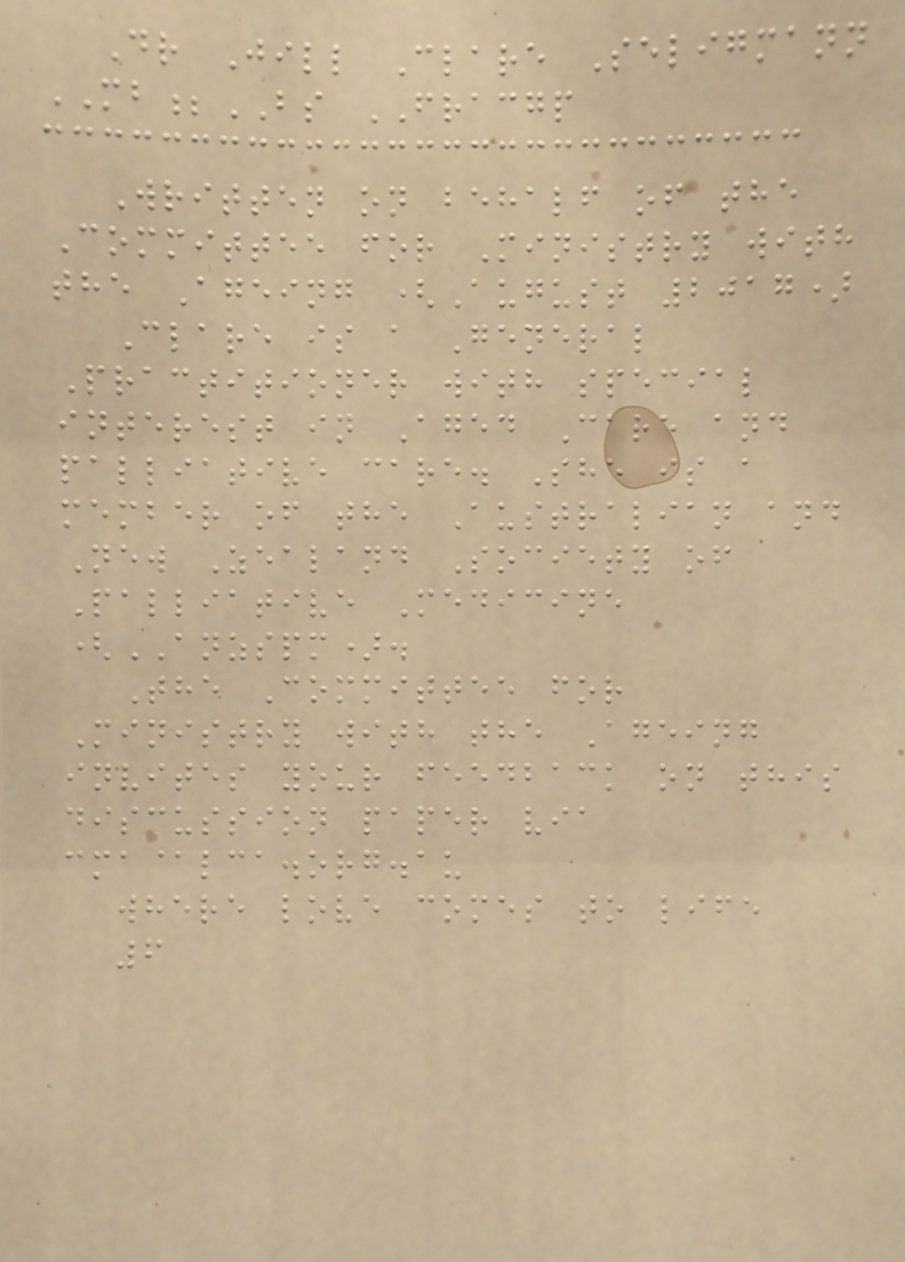Dr Jill Clare Seligmann
MB;BS FRACGP
Written on behalf of the
Committee for Ministry with
the Ageing (August 2017)
Clare is a General
Practitioner with special
interest in Aged Care and
palliative care. She is a
member of the Australian and
New Zealand Society of
Palliative Medicine
(ANZSPM).
The Committee for
Ministry with the Ageing
invites your feedback on this
discussion paper via
cma@lca.org.au
where love comes to life
6
